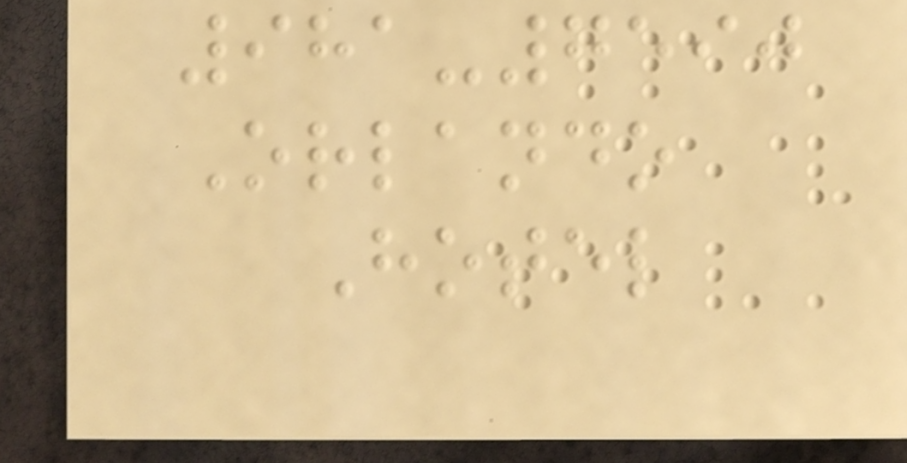981-7590
Orlando
Hotel
